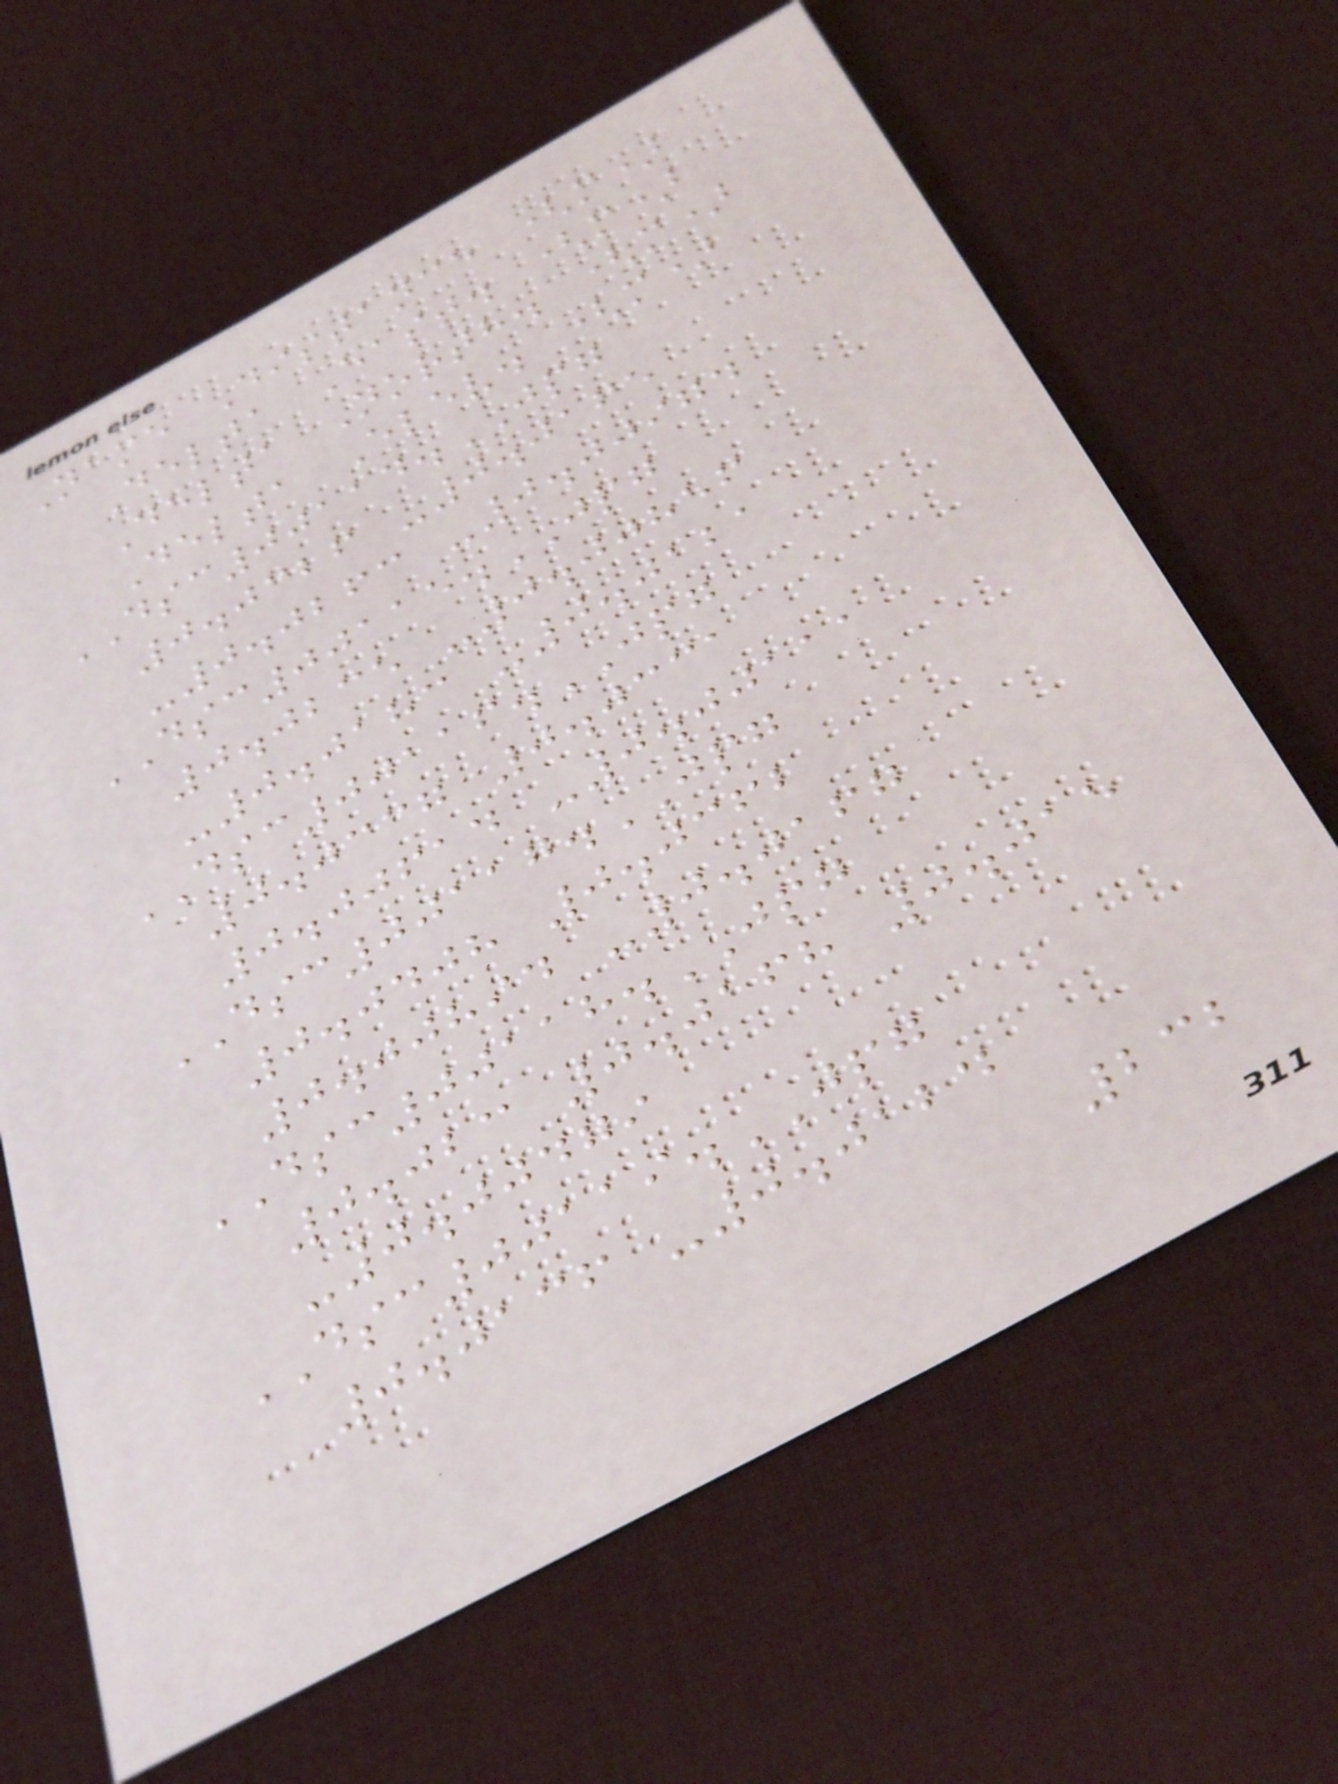Name Distance (m)
Delta East. (m)
Delta North. (m)
Delta Elev. (m)
DSC00114.JPG
0.0326 -0.0165
-0.0263 -0.00974
DSC00115.JPG
0.0235 -0.00856
-0.0183 -0.0121
DSC00116.JPG
0.0337 0.0331
0.00614 -0.00111
DSC00117.JPG
0.0408 0.0362
0.00894 -0.0167
DSC00118.JPG
0.023 0.0168 0.015
-0.00479
DSC00119.JPG
0.0136 -0.0124
232
